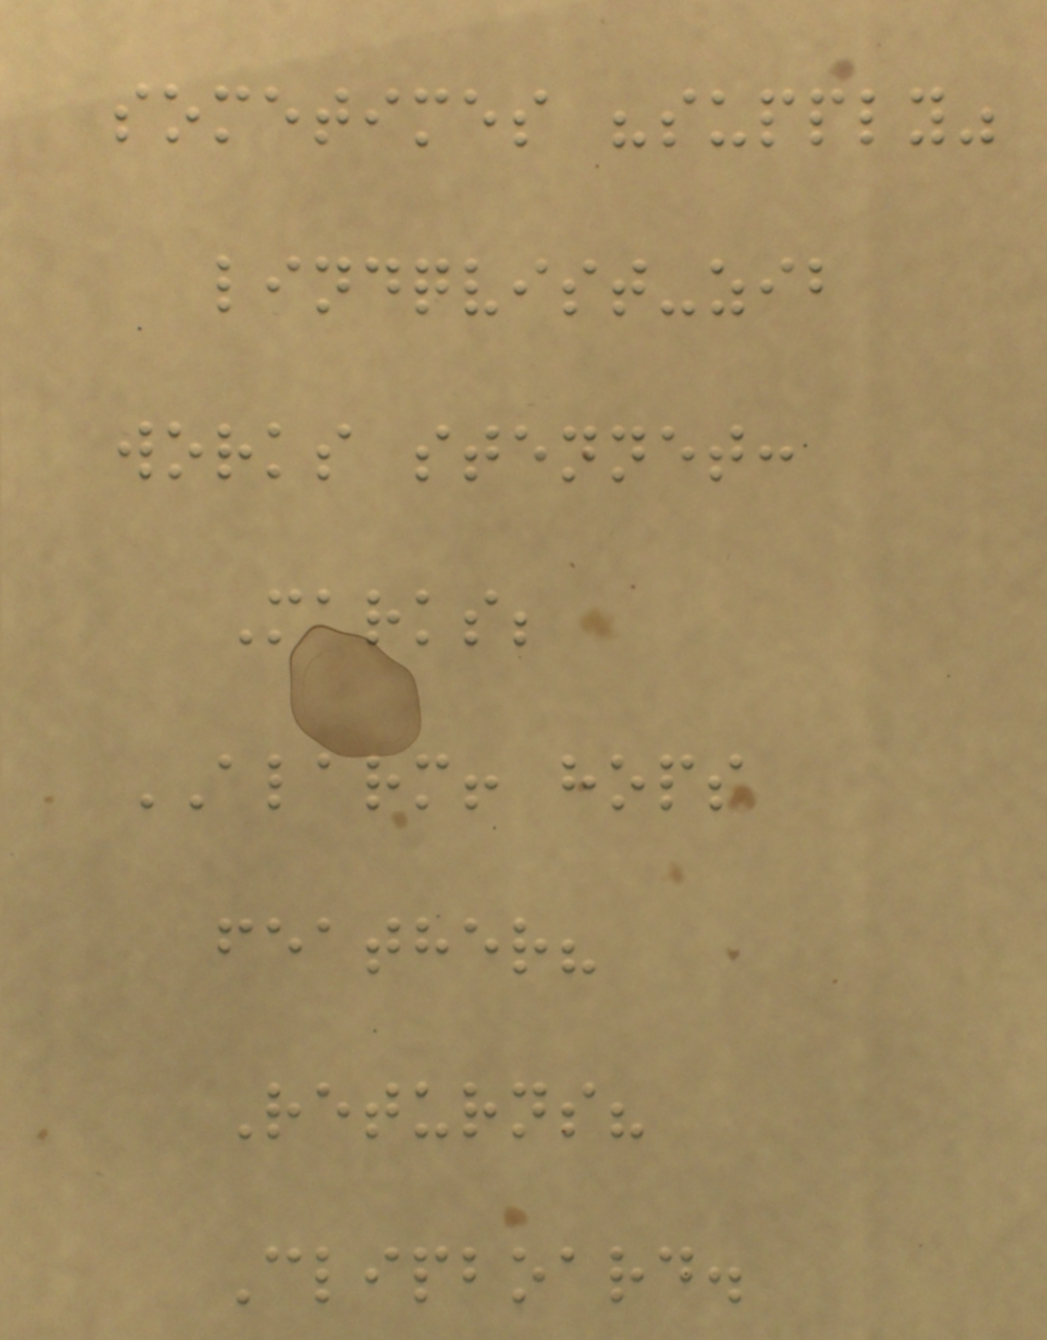sometimes "supply"
lindqvist-zib
works stennet:
Marks;
ALARM! hops
feather?
Returns?
Clipboard.
